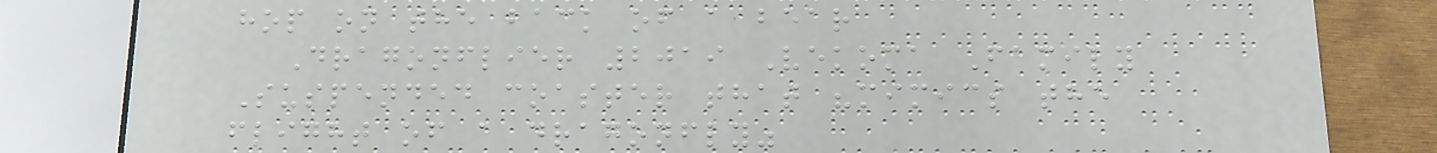hop on the back of a bear
Dragonflier 2019 Vekoma Family
Suspended coaster that "mimics the
flight of a dragonfly"
